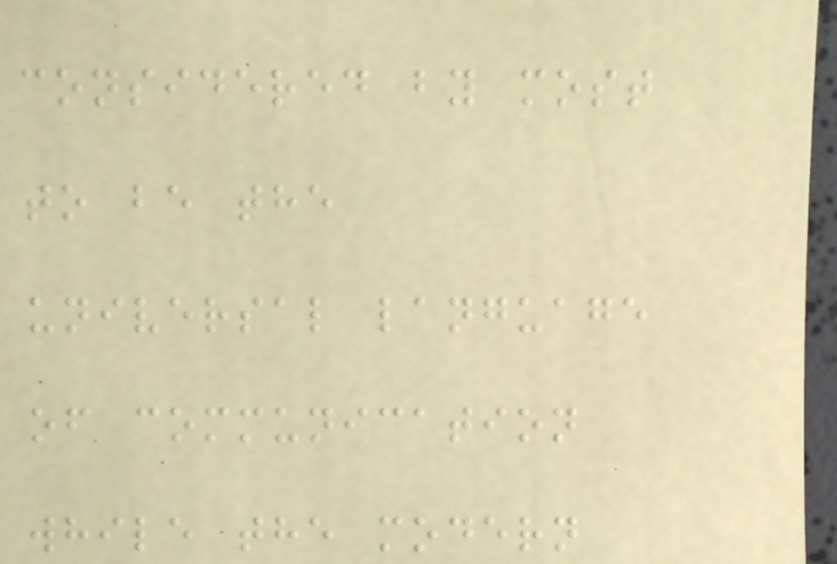considered by most
to be the
universal language
of communication
while the modern
